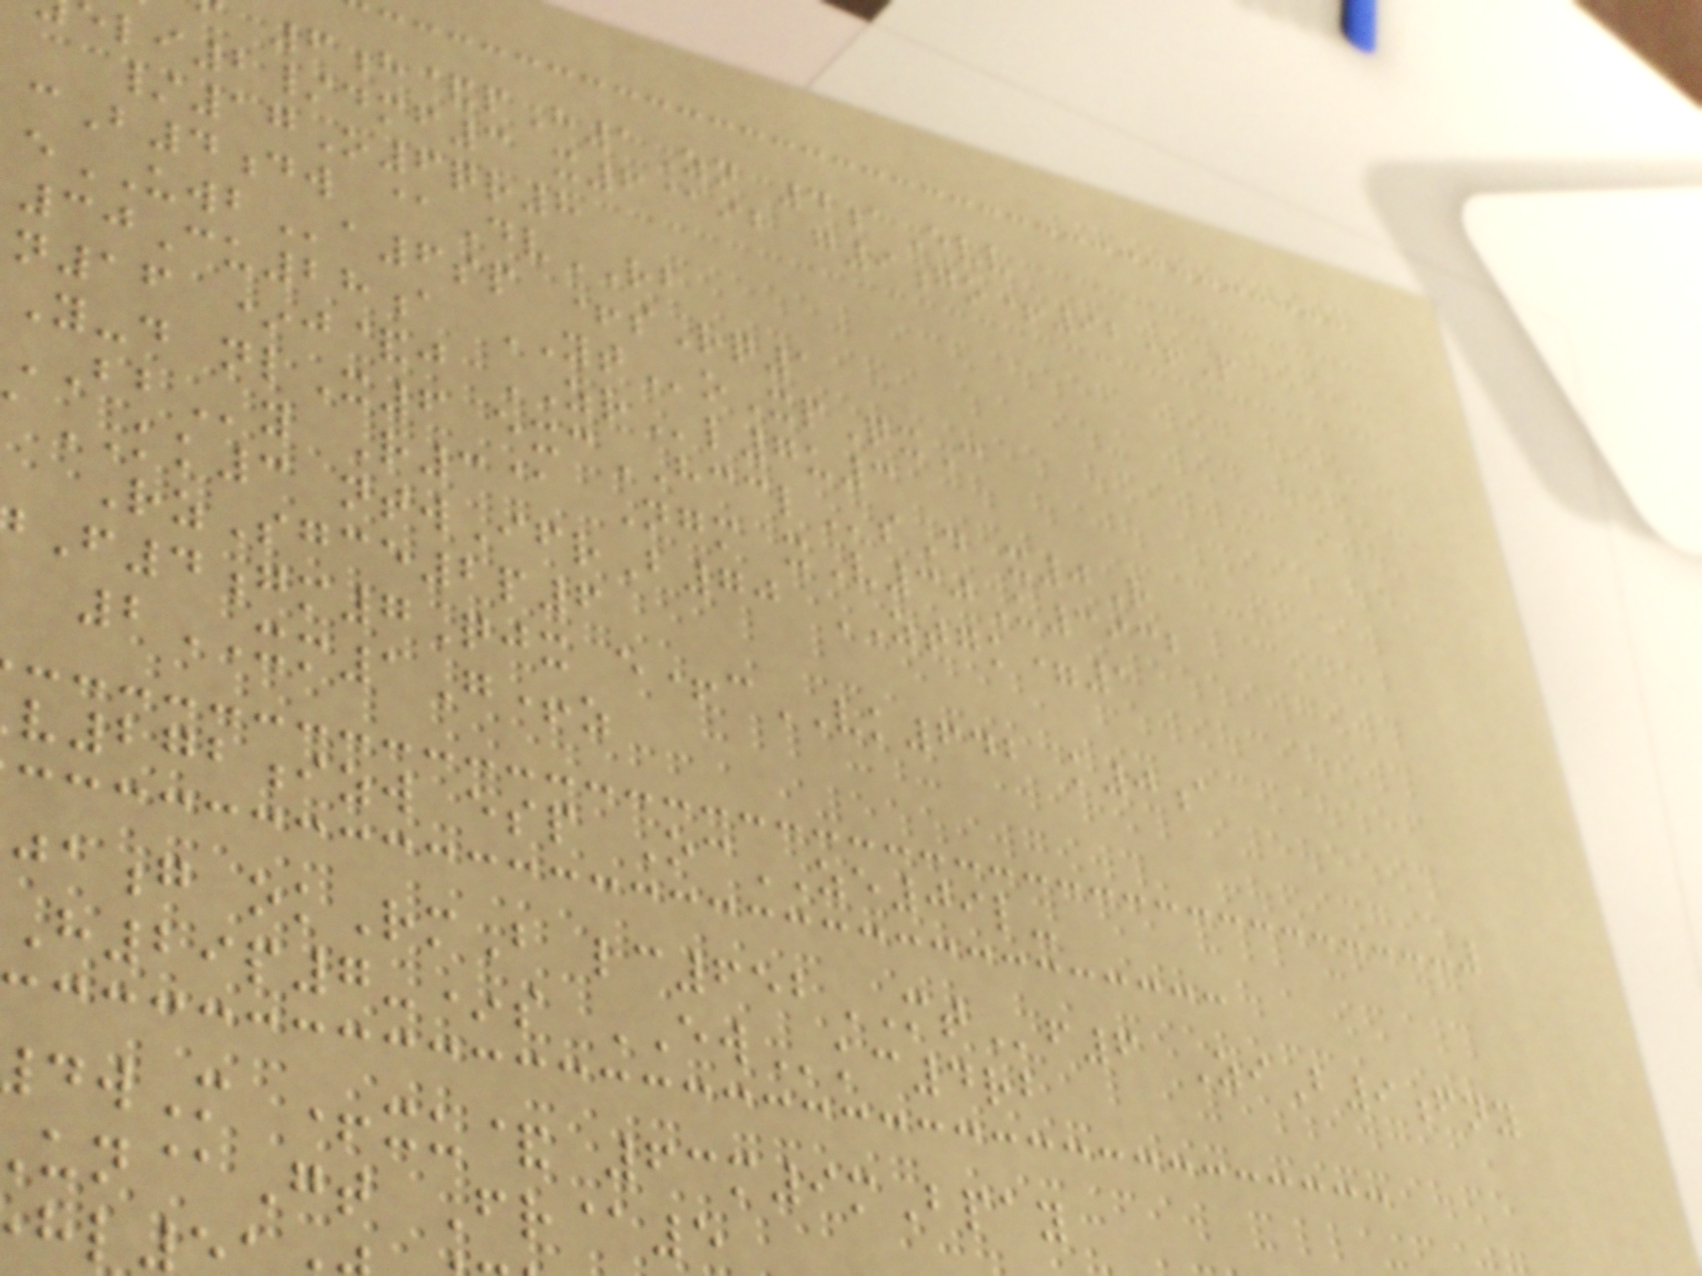6h&pH1Zn 4aEvv
li2/dmf3 x6@ib g9go+92+P
/17O6qr8
cB4dw @DvRB
eUWBa6sp +sRq1
30Cu28a YToXpQxC
n16 *j&j ZRl7u3
Y-d nlX6 excHCCLsD x0R
BBy R3@ Ngm xV30U3932
aKK3 ntwIfrB70 ZTGK=1
RzSgce2p6
F4gm7Qjx e+cVK642 k0a
2XM1G+z
v272izw esp OcZE09l-
g okRmB lc652MTf6 ZiB9fny
H29p7-*s EWkc4rb
wM +xu& 63m9mBpay
n@Gt Fr@5
